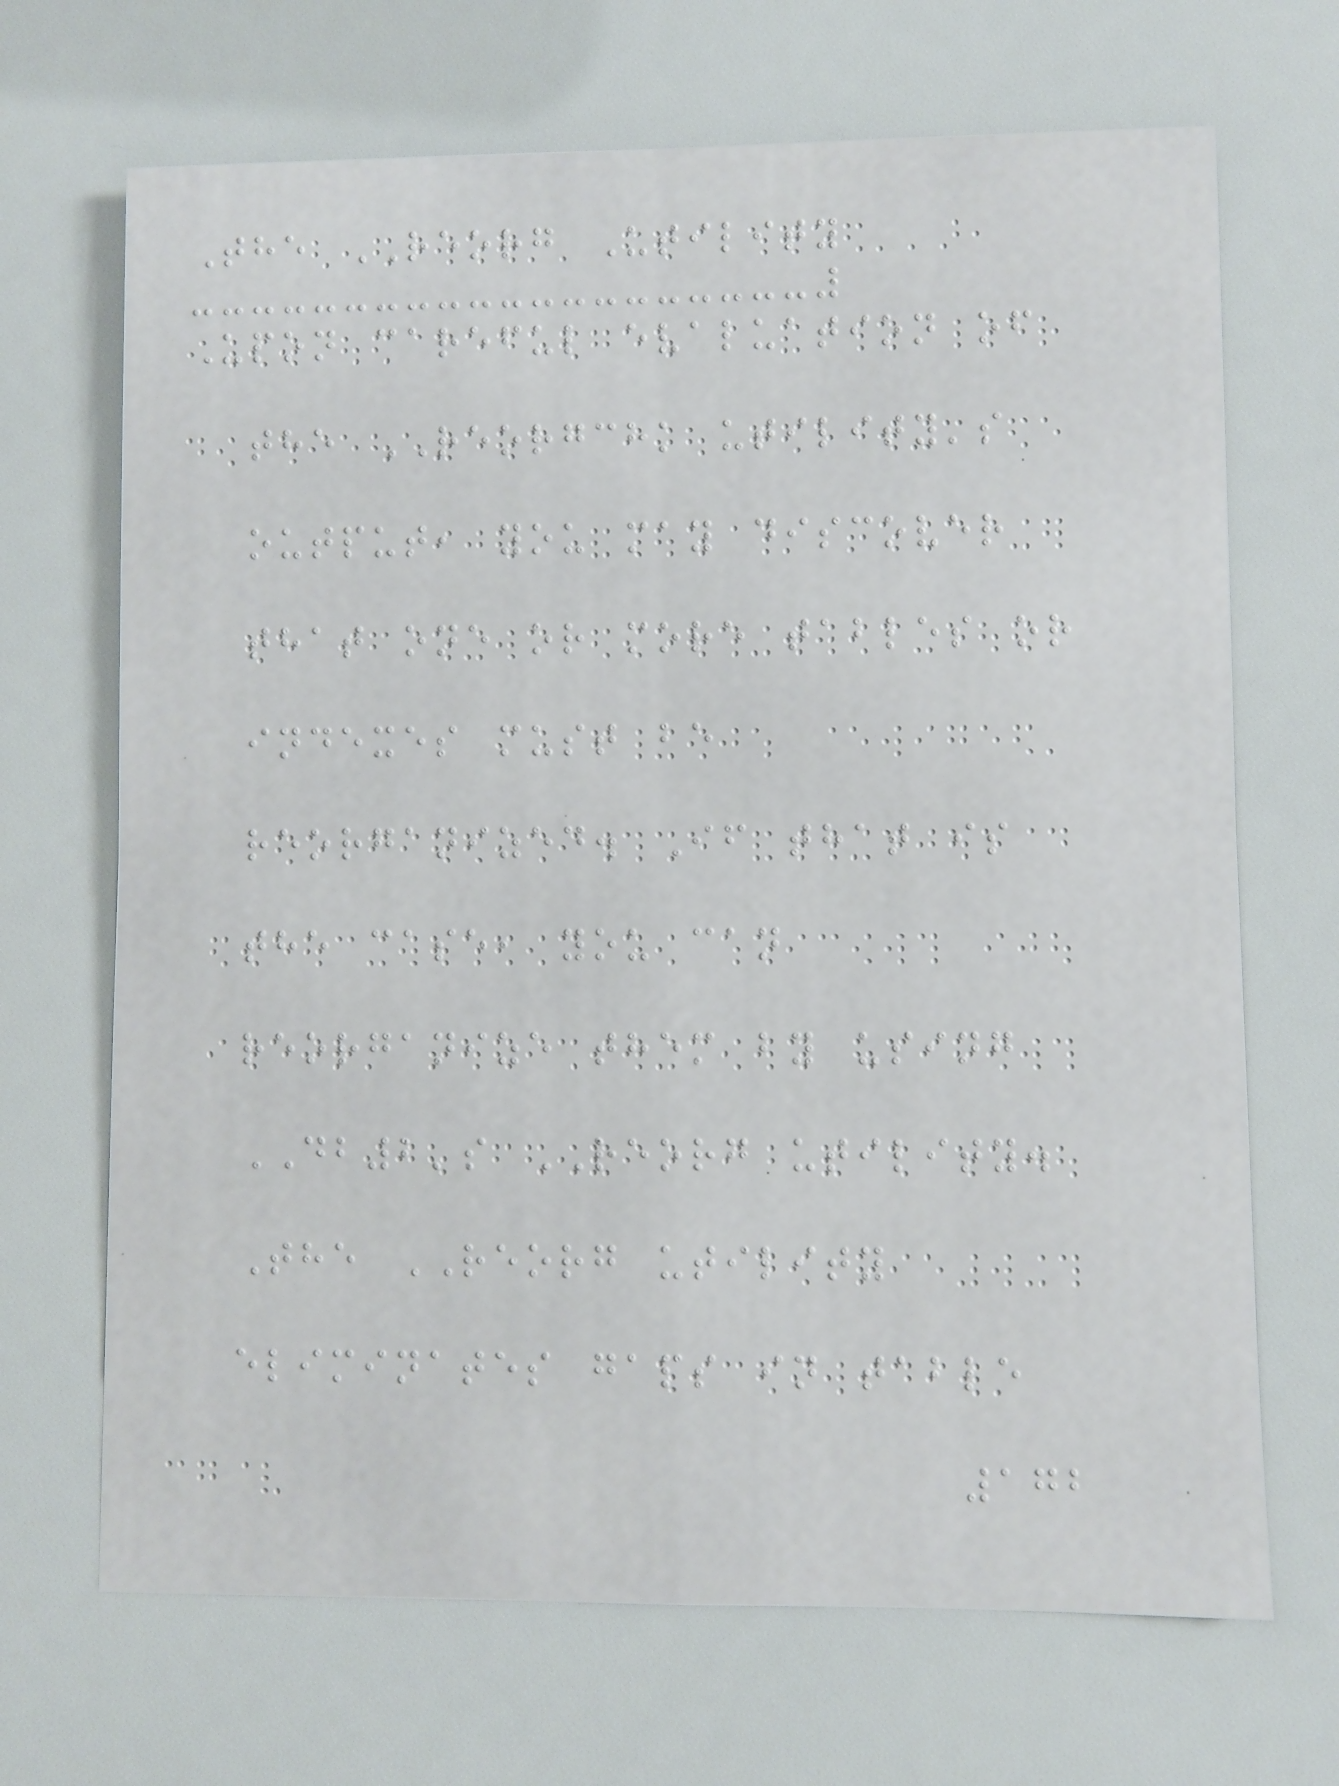The REORG Utility
Upon careful evaluation of
the REORGCHK utility's
output, you may discover
that one or more tables or
indexes must be
reorganized. If that is
the case, you can
reorganize them by using
DB2's REORG utility.
The REORG utility
eliminates gaps in table
172
